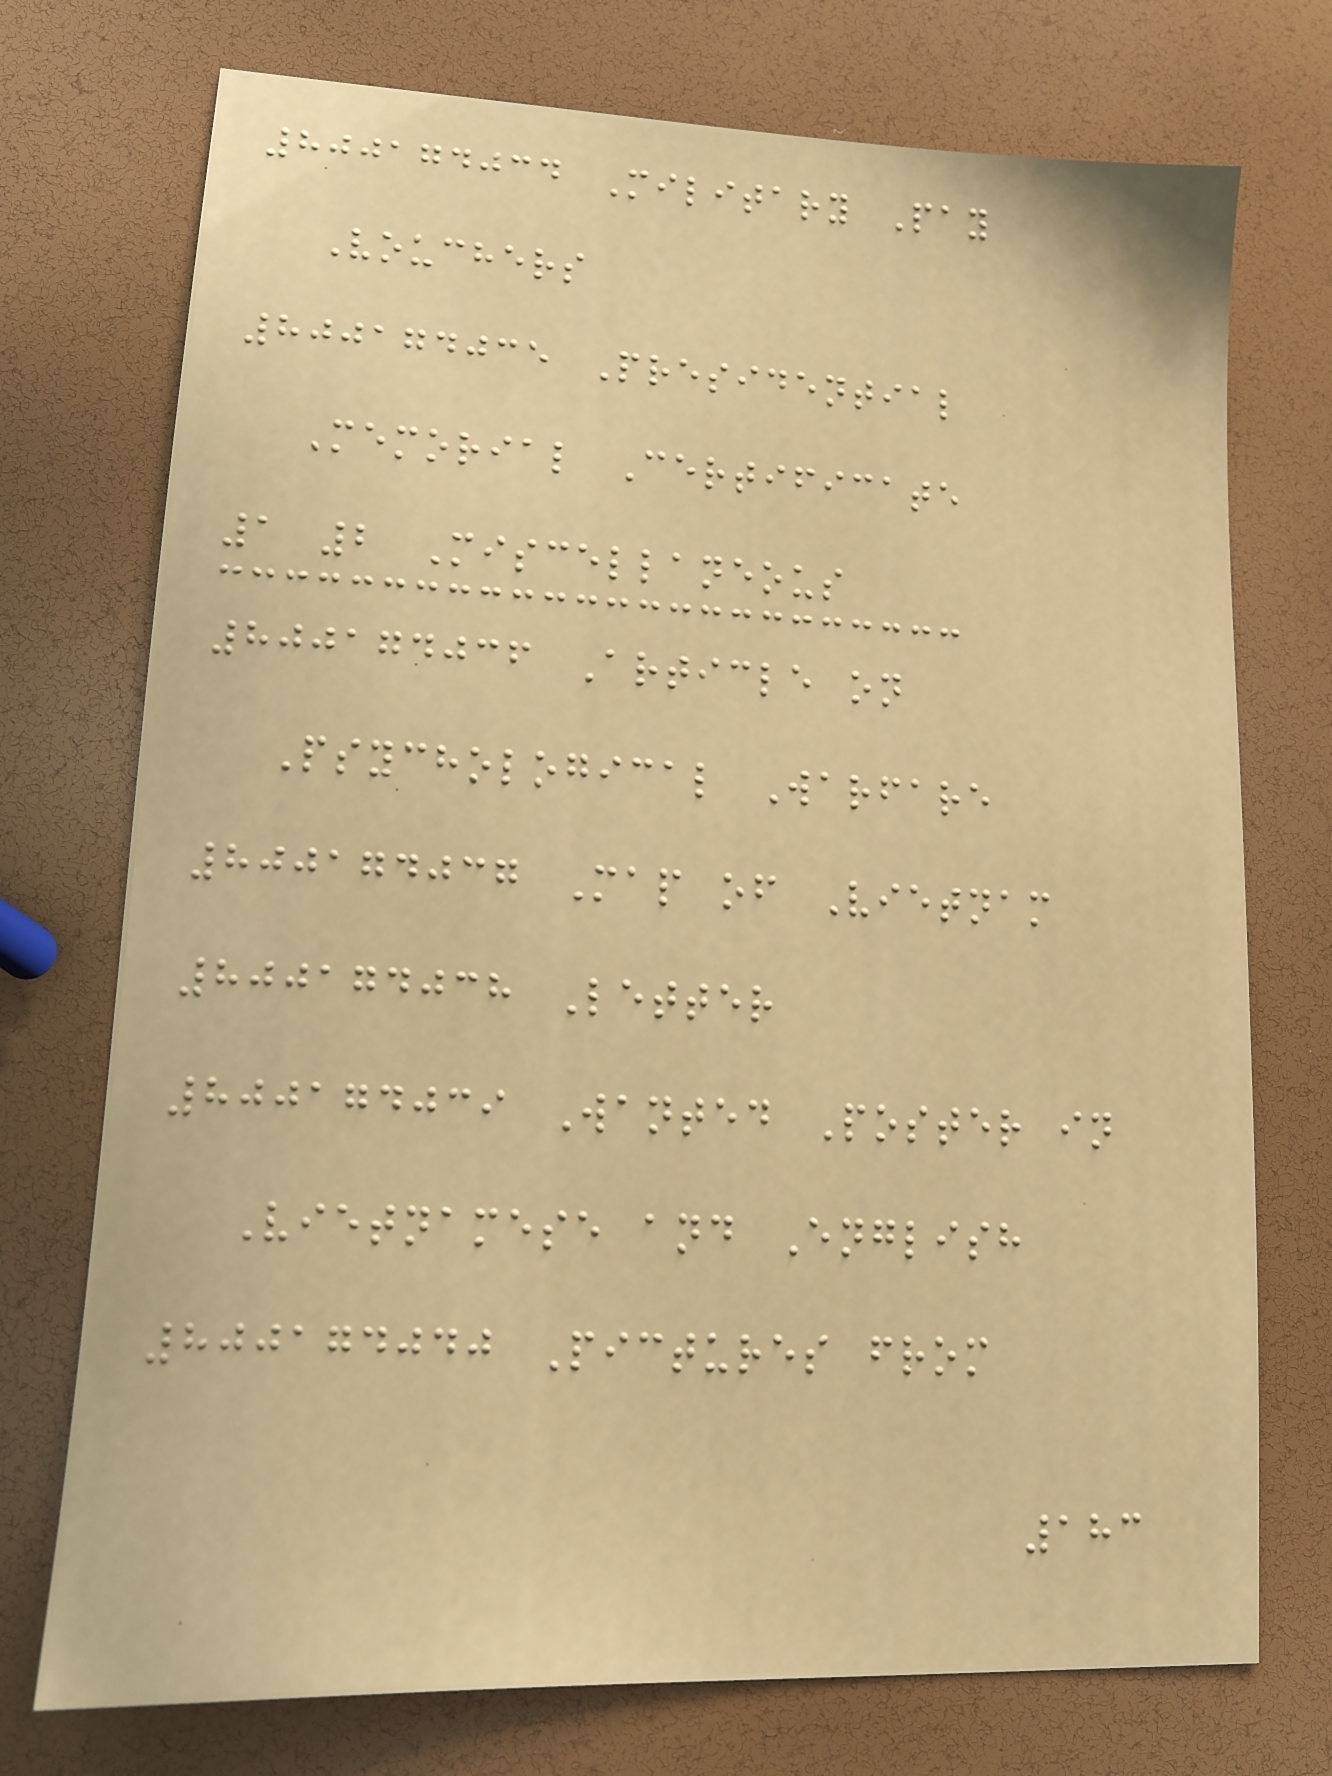800174034 Military Pay
Vouchers
800174035 Presidential
Memorial Certificate
1 2 Miscellaneous
800174036 Article on
Psychological Warfare
800174037 Map of Vietnam
800174038 Letter
800174039 Wanted Poster in
Vietnamese and English
800174040 Pictures from
183
